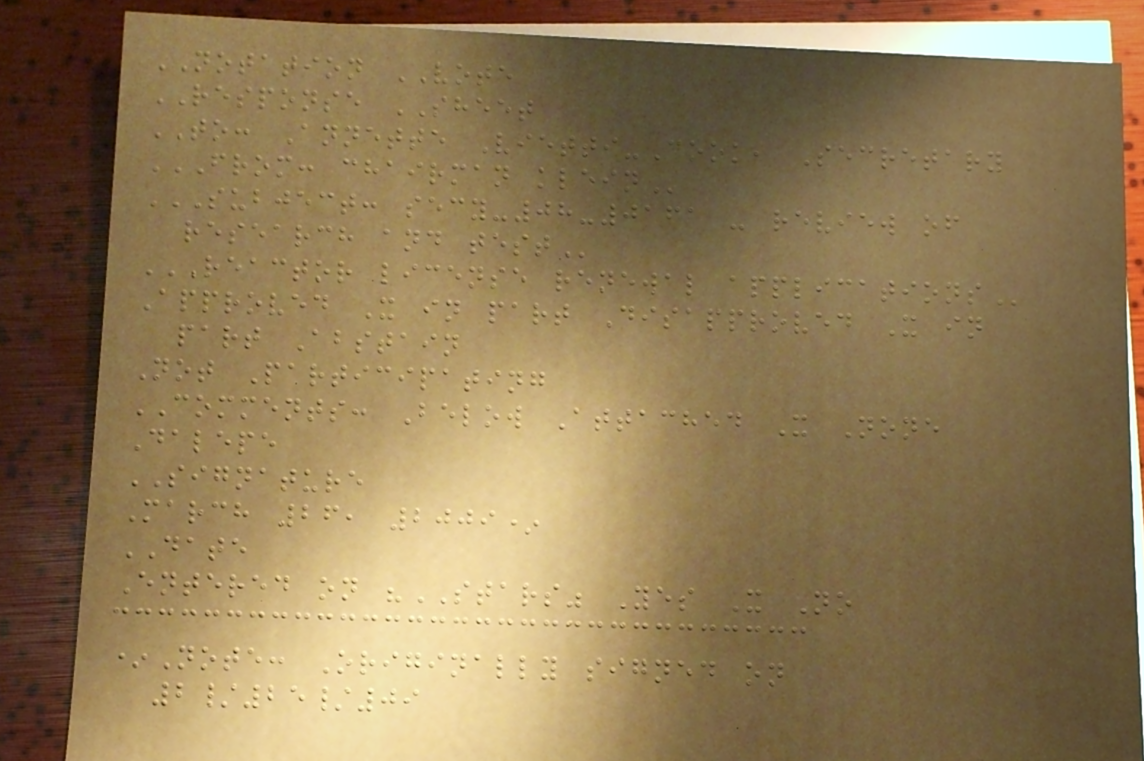NOTATION VOTE
RESPONSE SHEET
TO: Annette Vietti-Cook, Secretary
FROM: CHAIRMAN KLEIN
SUBJECT: SECY-08-0161 - REVIEW OF
RESEARCH AND TEST
REACTOR LICENSE RENEWAL APPLICATIONS
Approved X in part Disapproved X in
part Abstain
Not Participating
COMMENTS: Below Attached X None
Dalepe
SIGNATURE
March 26, 2009*
DATE
Entered on "STARS" Yes X No
*Note: Originally signed on
2/25/09
